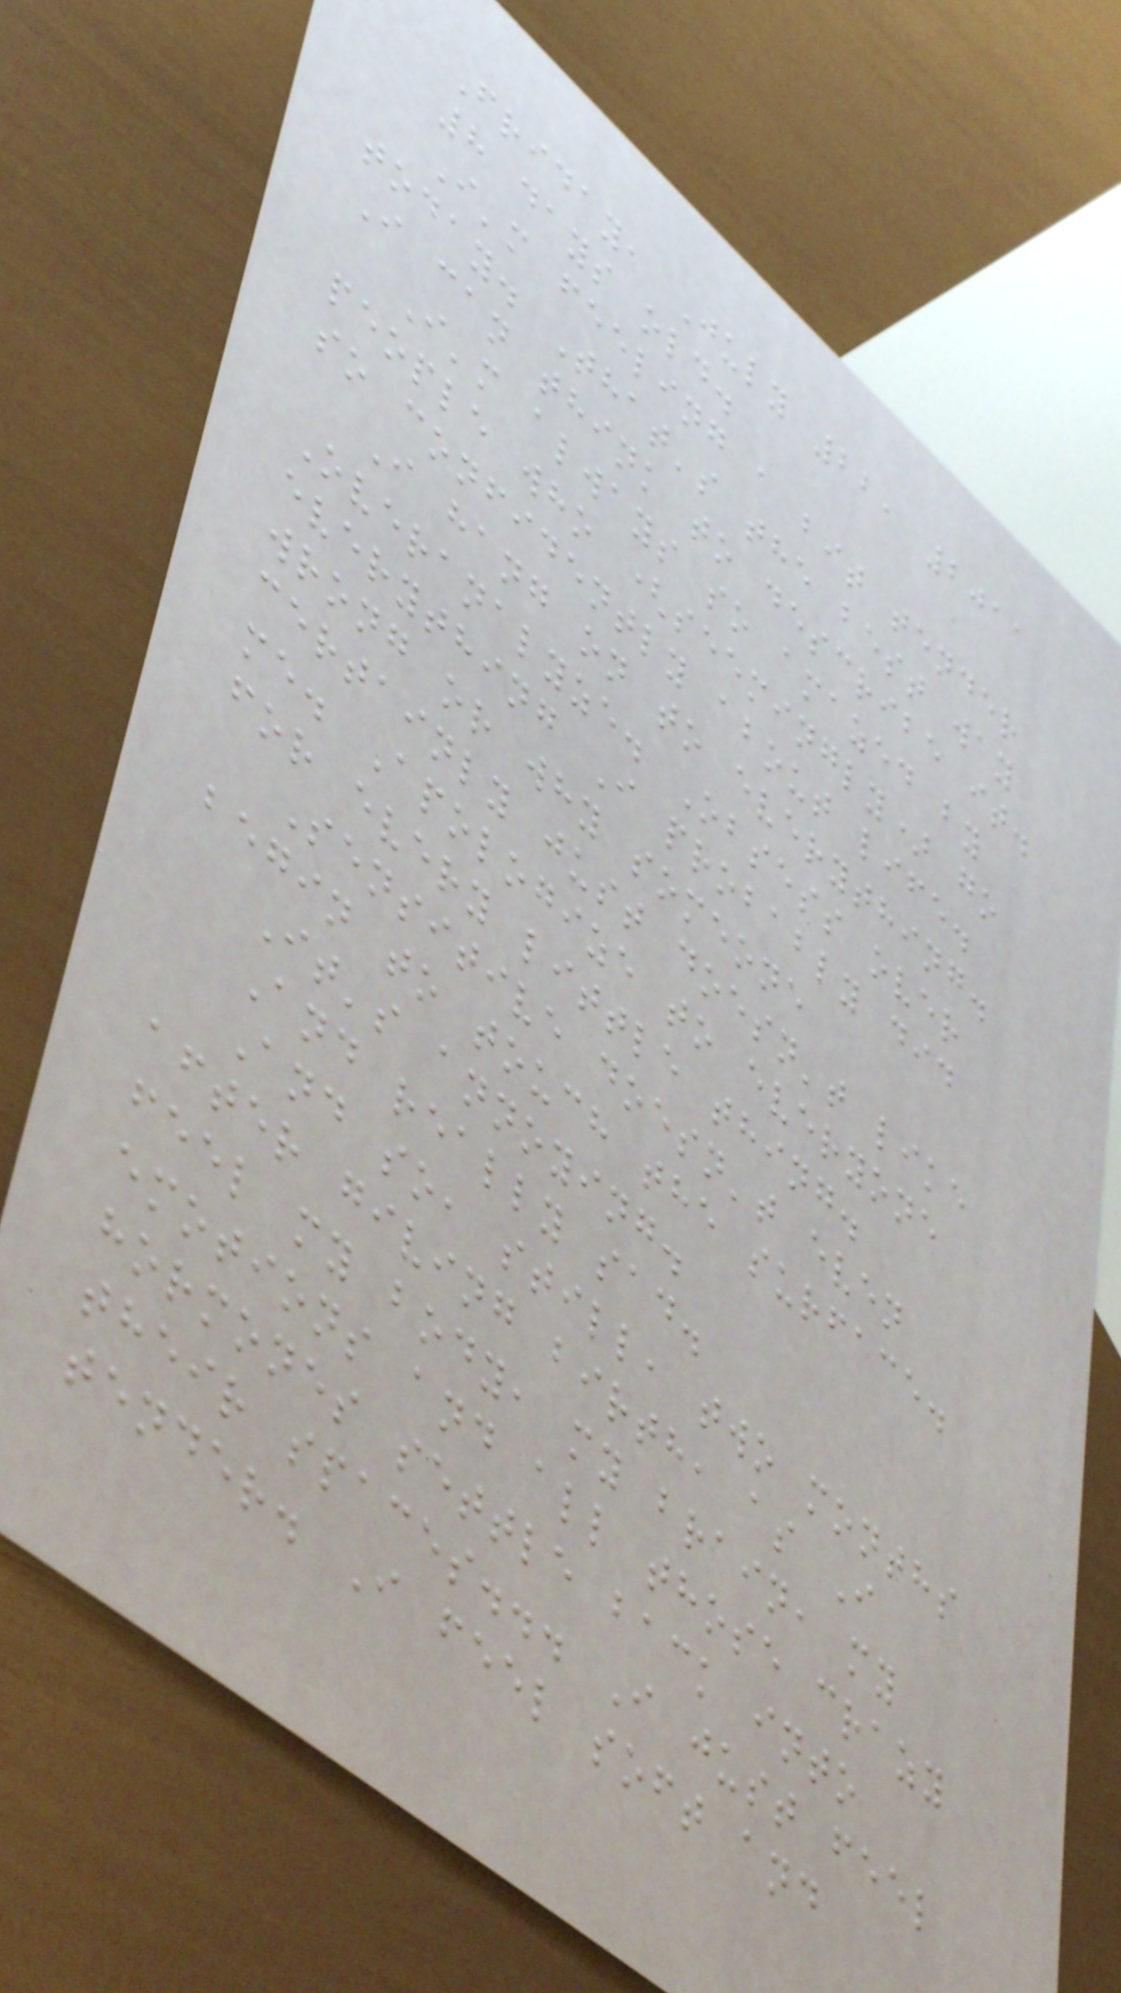Friday, July 22, 2011
8 days old.
I'm feeling a bit tender
today. That's the best way
I can think to describe it.
I'm always so amazed by
people who (seemingly) go
so confidently about life.
I hang on to everything.
Overanalyze. Obsess over
everything I probably did
wrong or why someone
certainly just doesn't like
me. Apologize to everyone
for every little thing.
Sensitive doesn't even
begin to touch the surface.
It's annoying.
And really sad.
And so, still, two months
after giving birth, as I
feel my body, my brain, my
emotions and all those crazy
hormones settle back into
their spaces... I just feel
tender. I feel soft and
